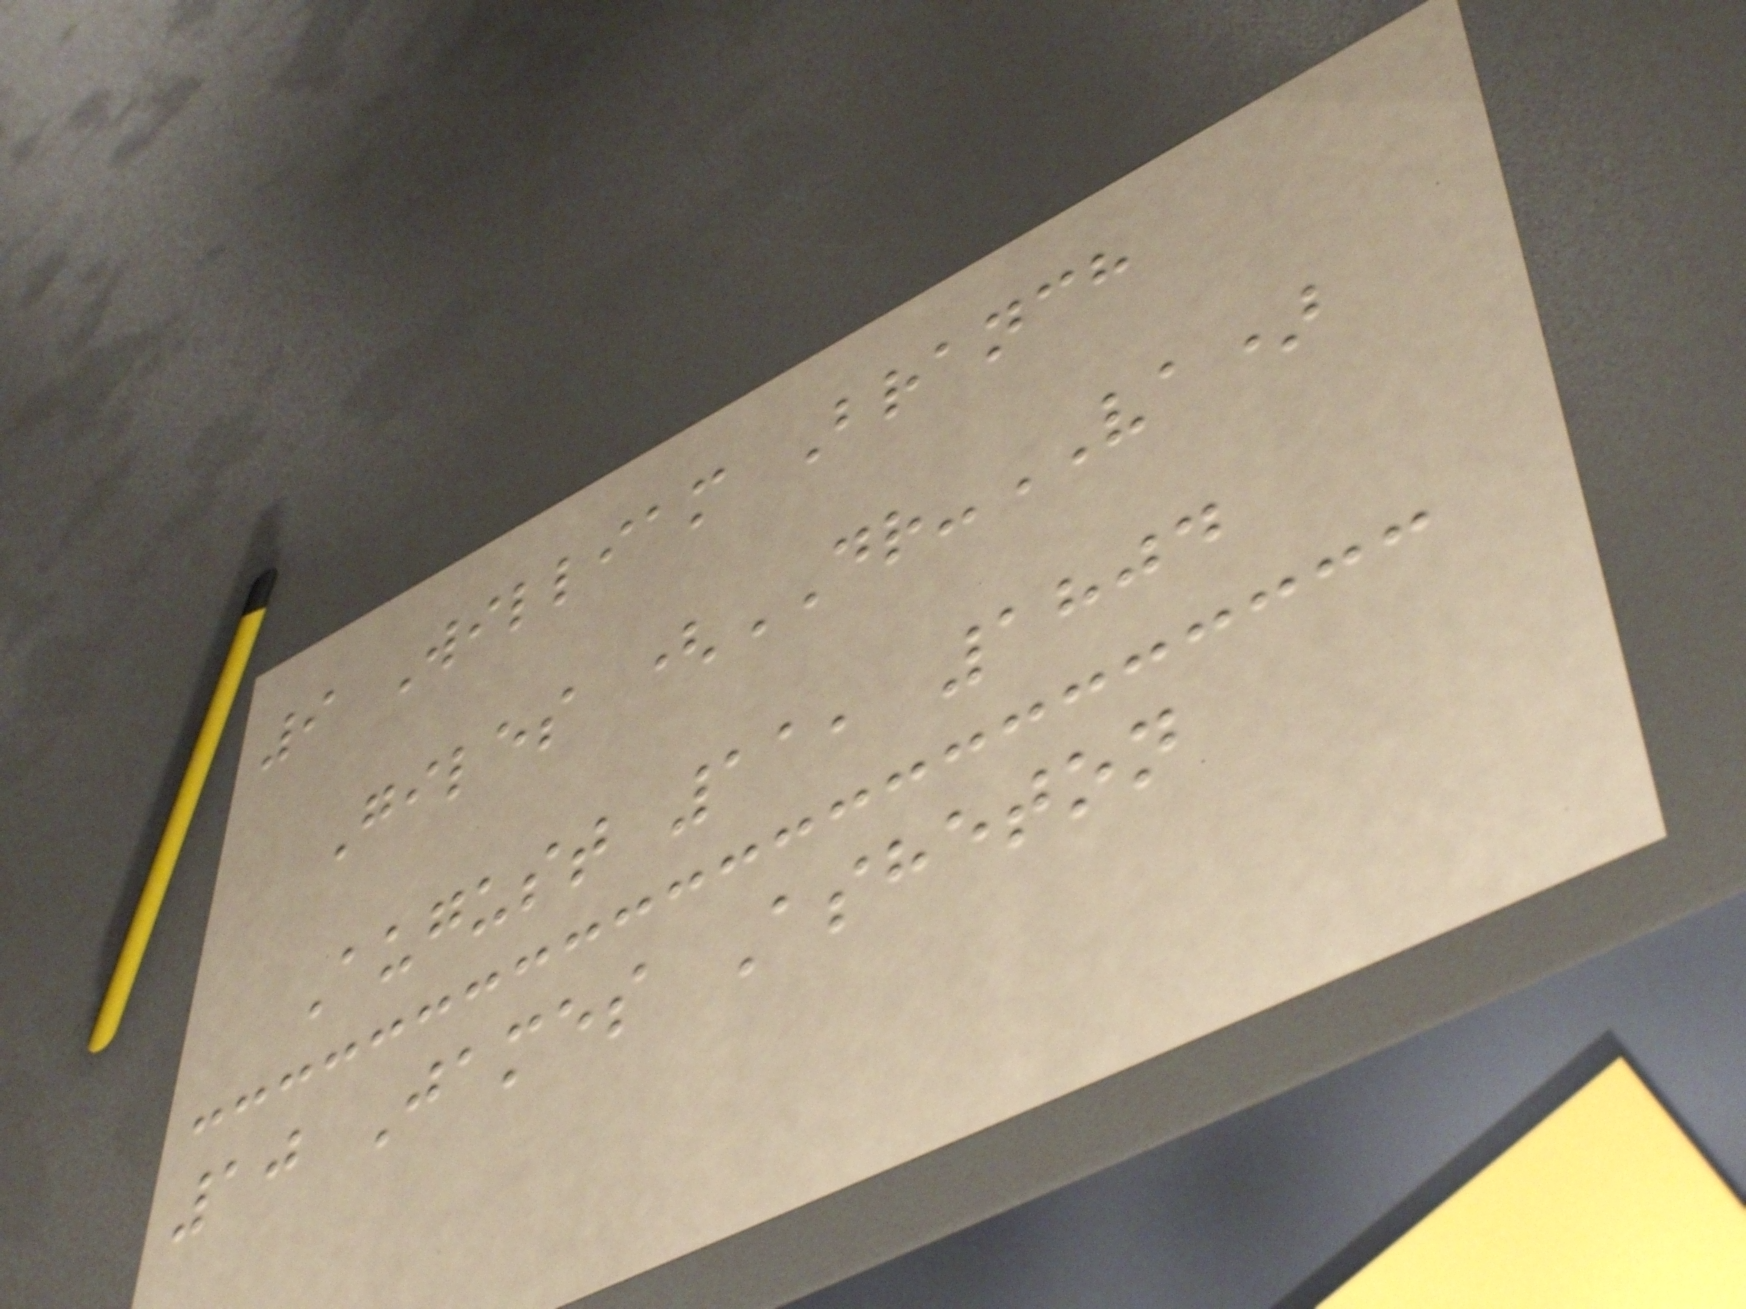9 William Branch
Giles (DR-VA)
August 11, 1804
10 James Asheton
